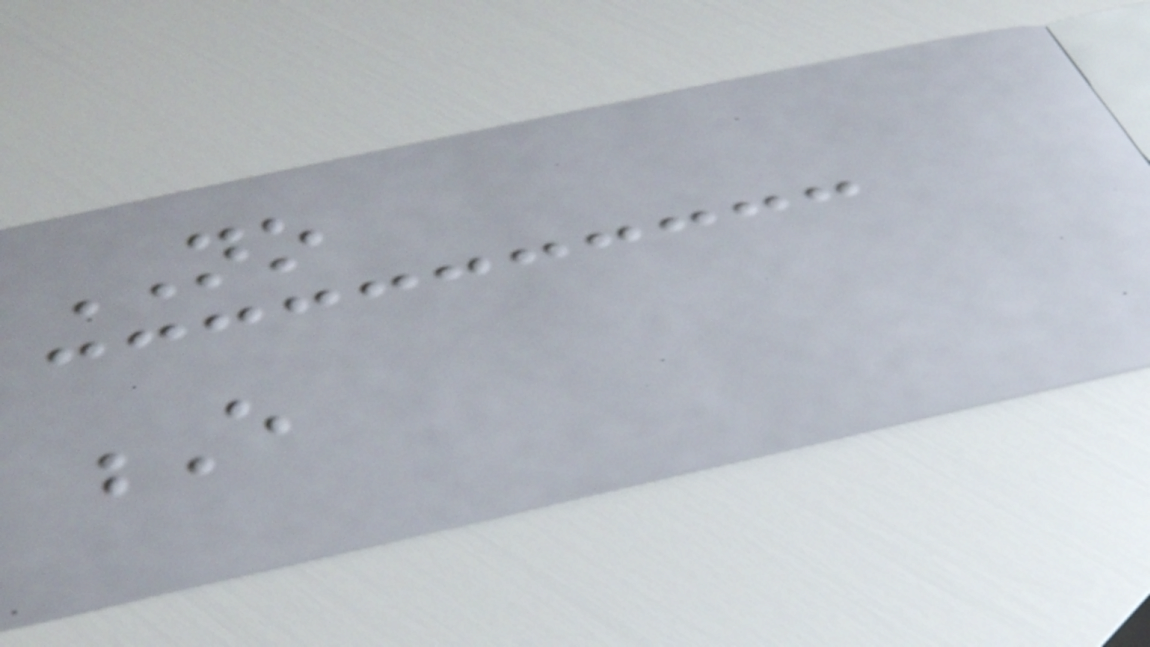NO
E
